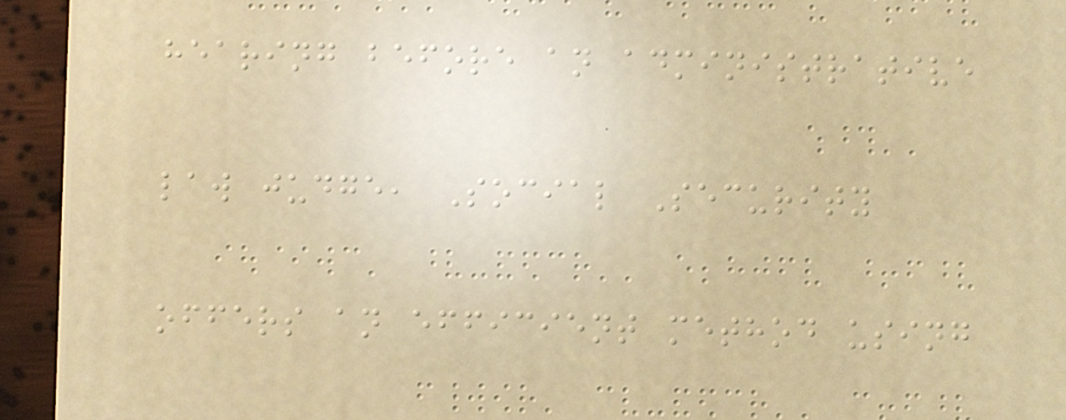hearing before an administrative
law judge, Social Security
offers an efficient method using
